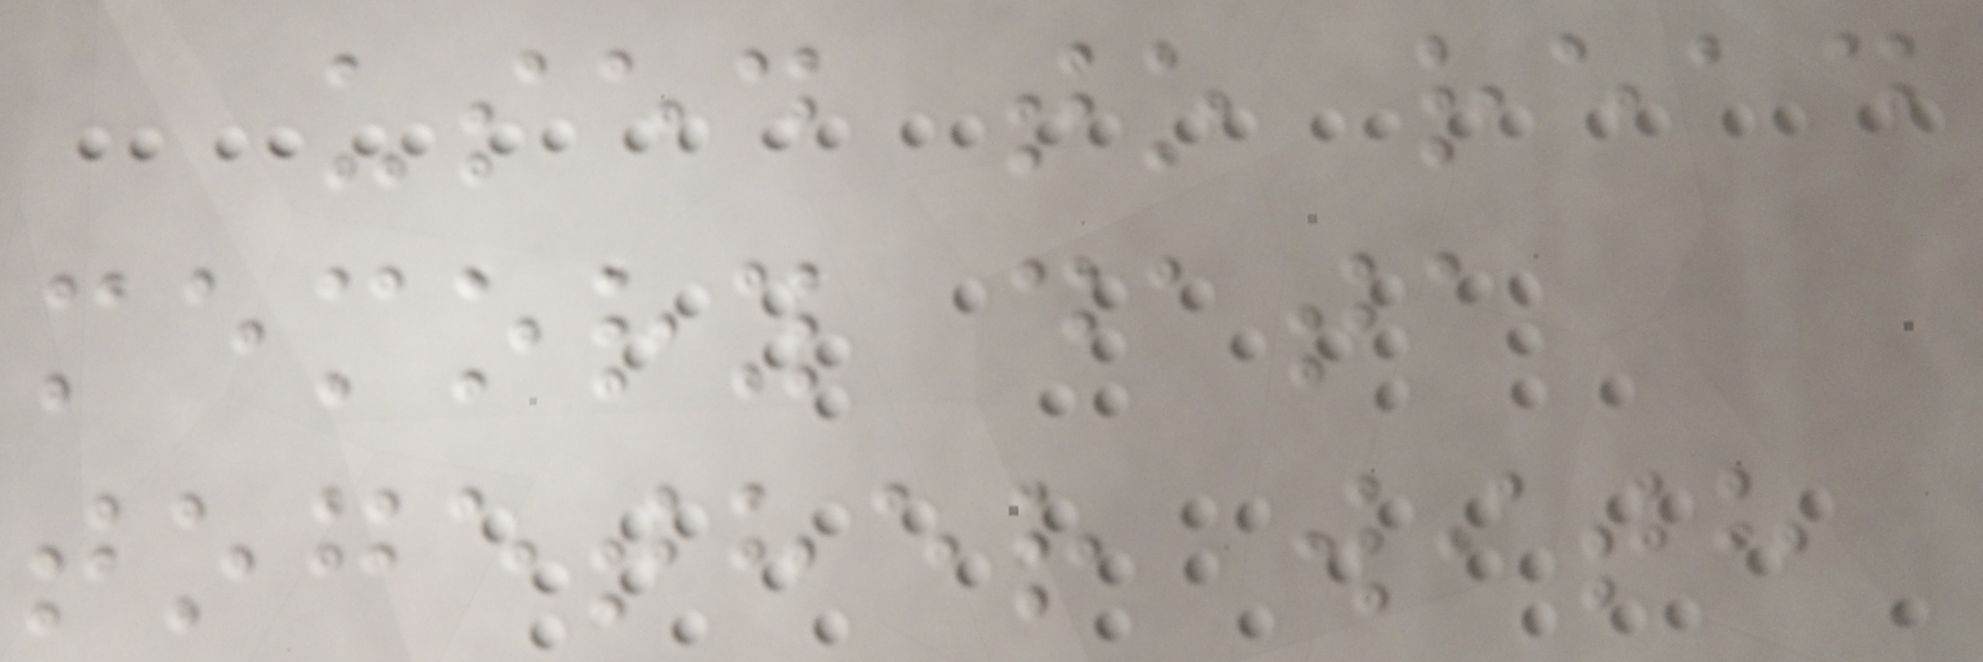used to read
memory data
together with
